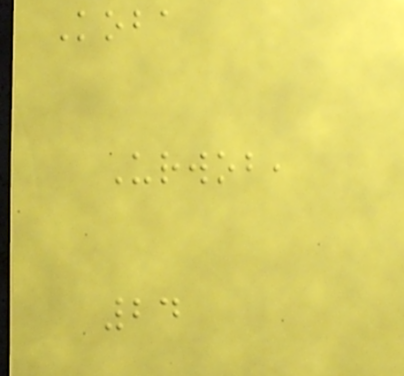Koba
Urwob,
24
